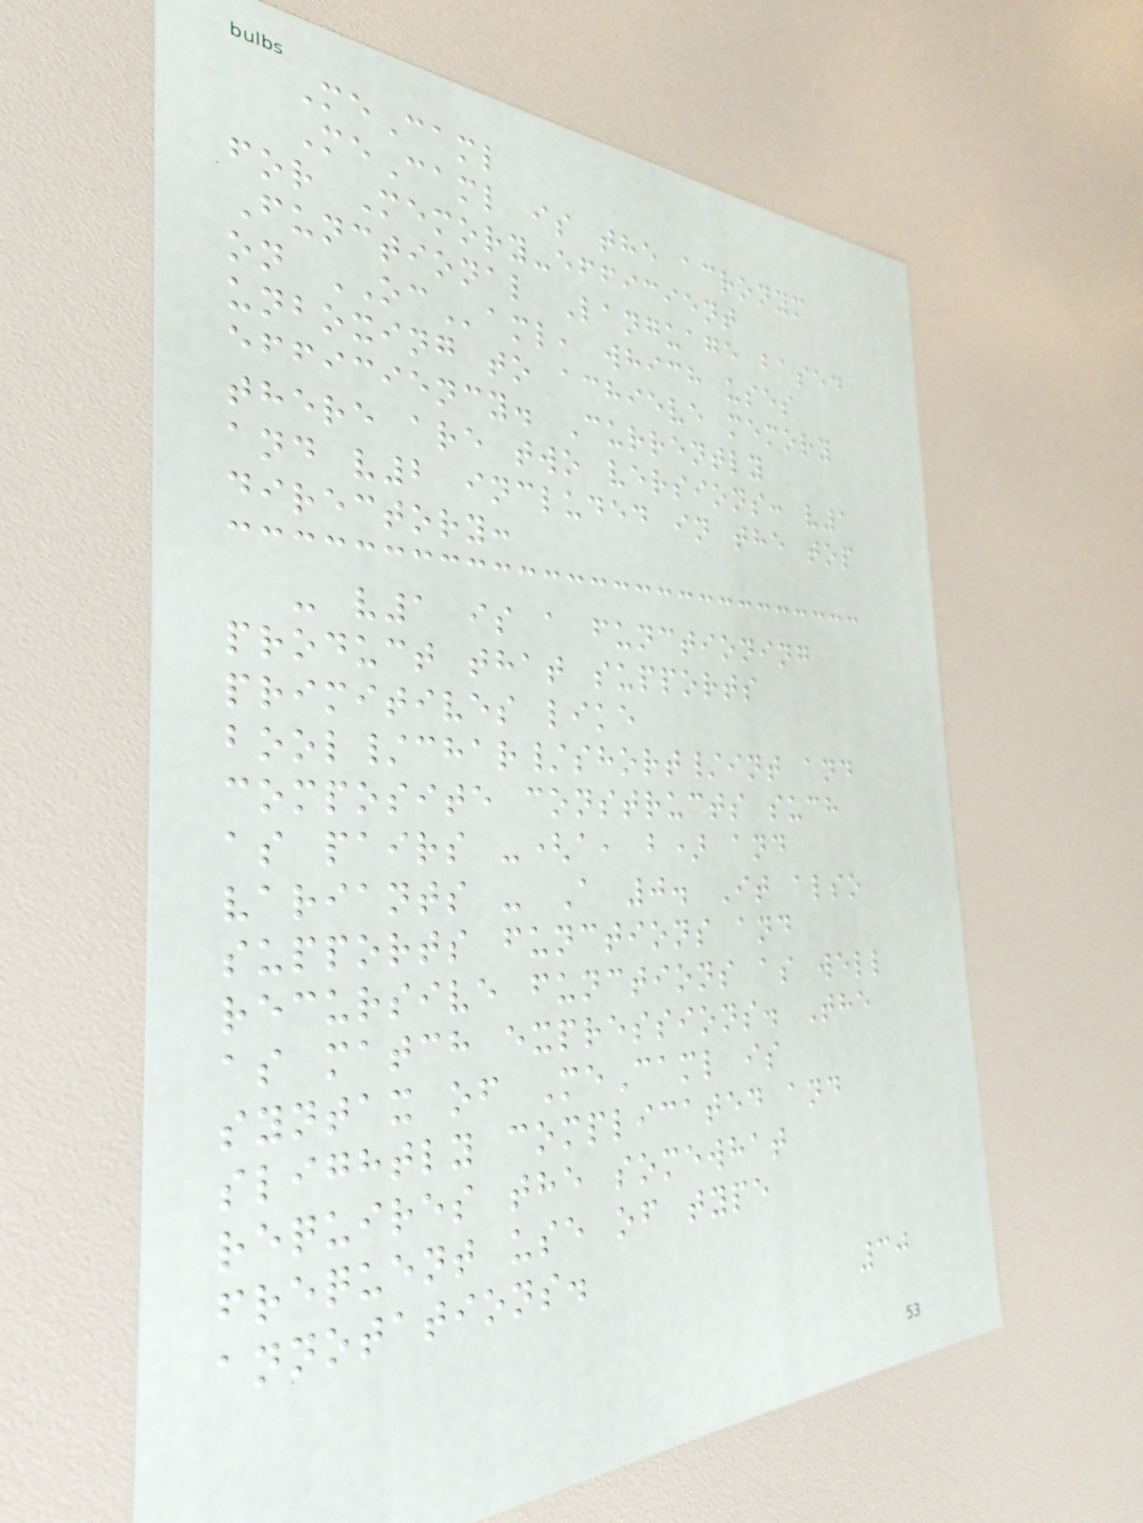MeCaml
MeCaml is the acronym
for Memory-efficient
Functional Language based
on OCaml, which uses
unboxing to achieve memory
efficiency. Currently
there are two versions: v1
and v2 included in the top
directory:
- v1 is a functioning
product that supports
primitives like
bool/char/short/int and
composite constructs such
as pairs -(a, b) and
variants - A 0. It also
supports functions and
recursive functions as well
as match expressions. The
syntax of MeCaml is
slightly complicated and
requires the somewhat
frequent use of type
annotations.
30
